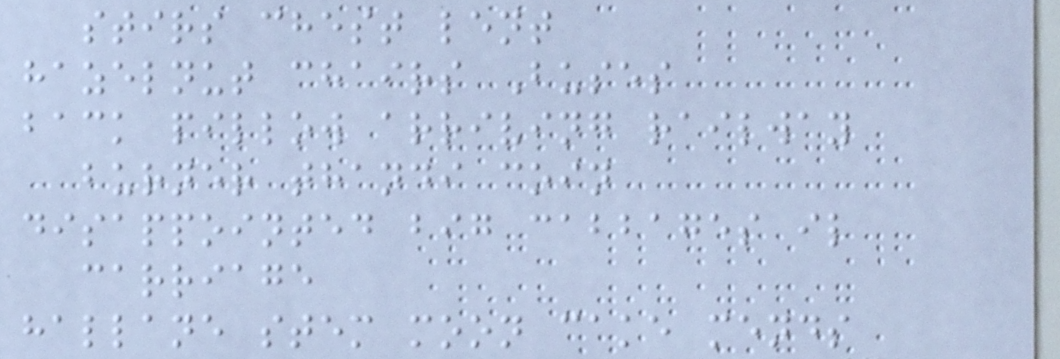stirs chest lent
hazelnut chairs Buses
back pillow arriving railway
burner thandi coin
disappointed big cabbages il
carriage
hallane stem moon cake mends
